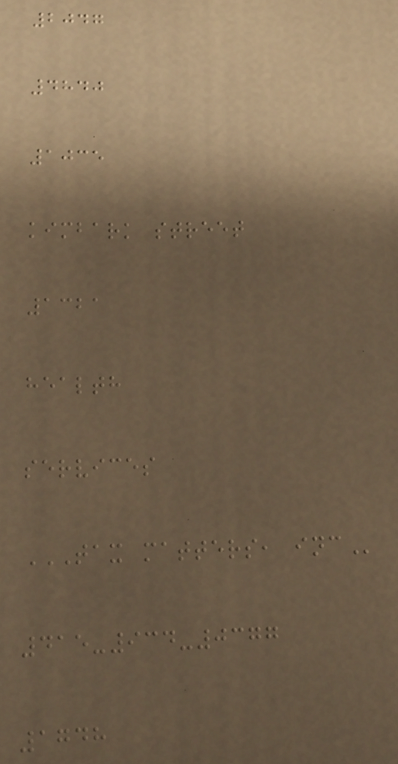2047
4840
1035
kimbark street
1321
health
services
TAX MATTERS, INC
415-934-0377
1748
